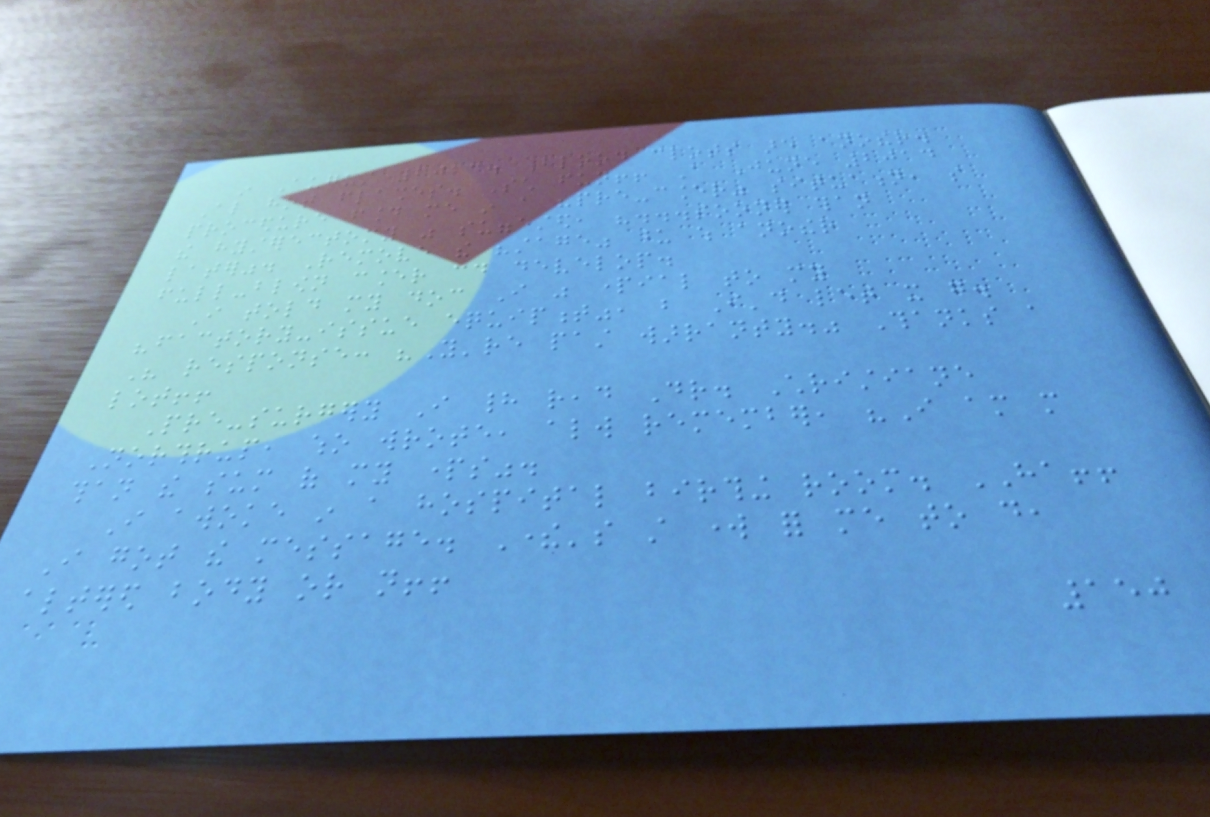in August 2013. Blood clots are another.
Also hot flashes. Such fun!! A June 2014
procedure found me in a "pre-cancer" situation, so
the hysterectomy was suggested, "...sooner than
later". Remove the "stage" upon which another
full-blown cancer could develop.
I told my doc I was partial to my
"factory-issue equipment", but I'd let it go.
His response: "You're past warranty." Thanks a
lot!!
Pre-surgery I had read Dr. Christiane
Northrup, who wrote, always remember, "I am more
than the sum of my parts".
I awoke in a hospital birthing room. HA!!
I got the message. There's still work for me to do,
altered body or not!!
150
